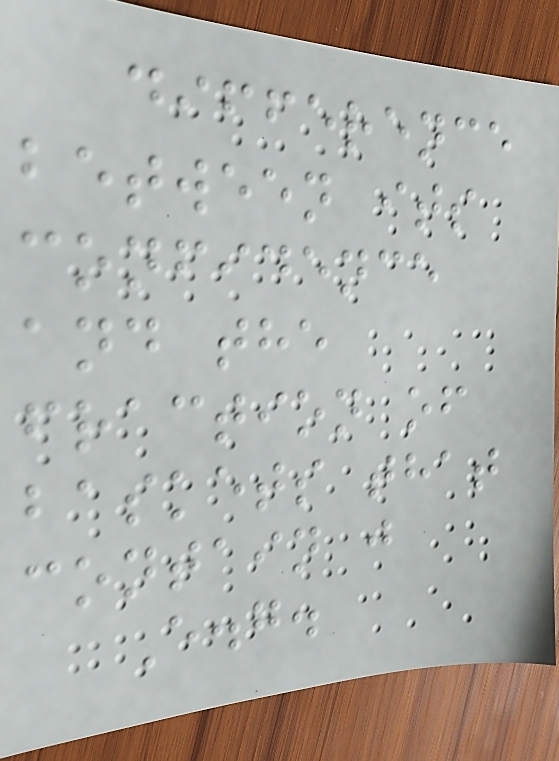difference
between its
confidence
and the
fraction of
baskets that
contain j
E.g.
